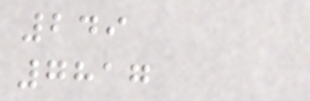249
7817
